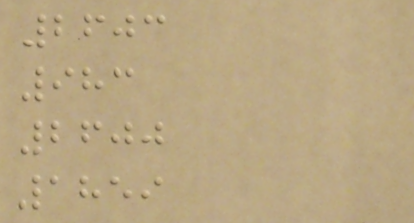2603
983
2600
1859
